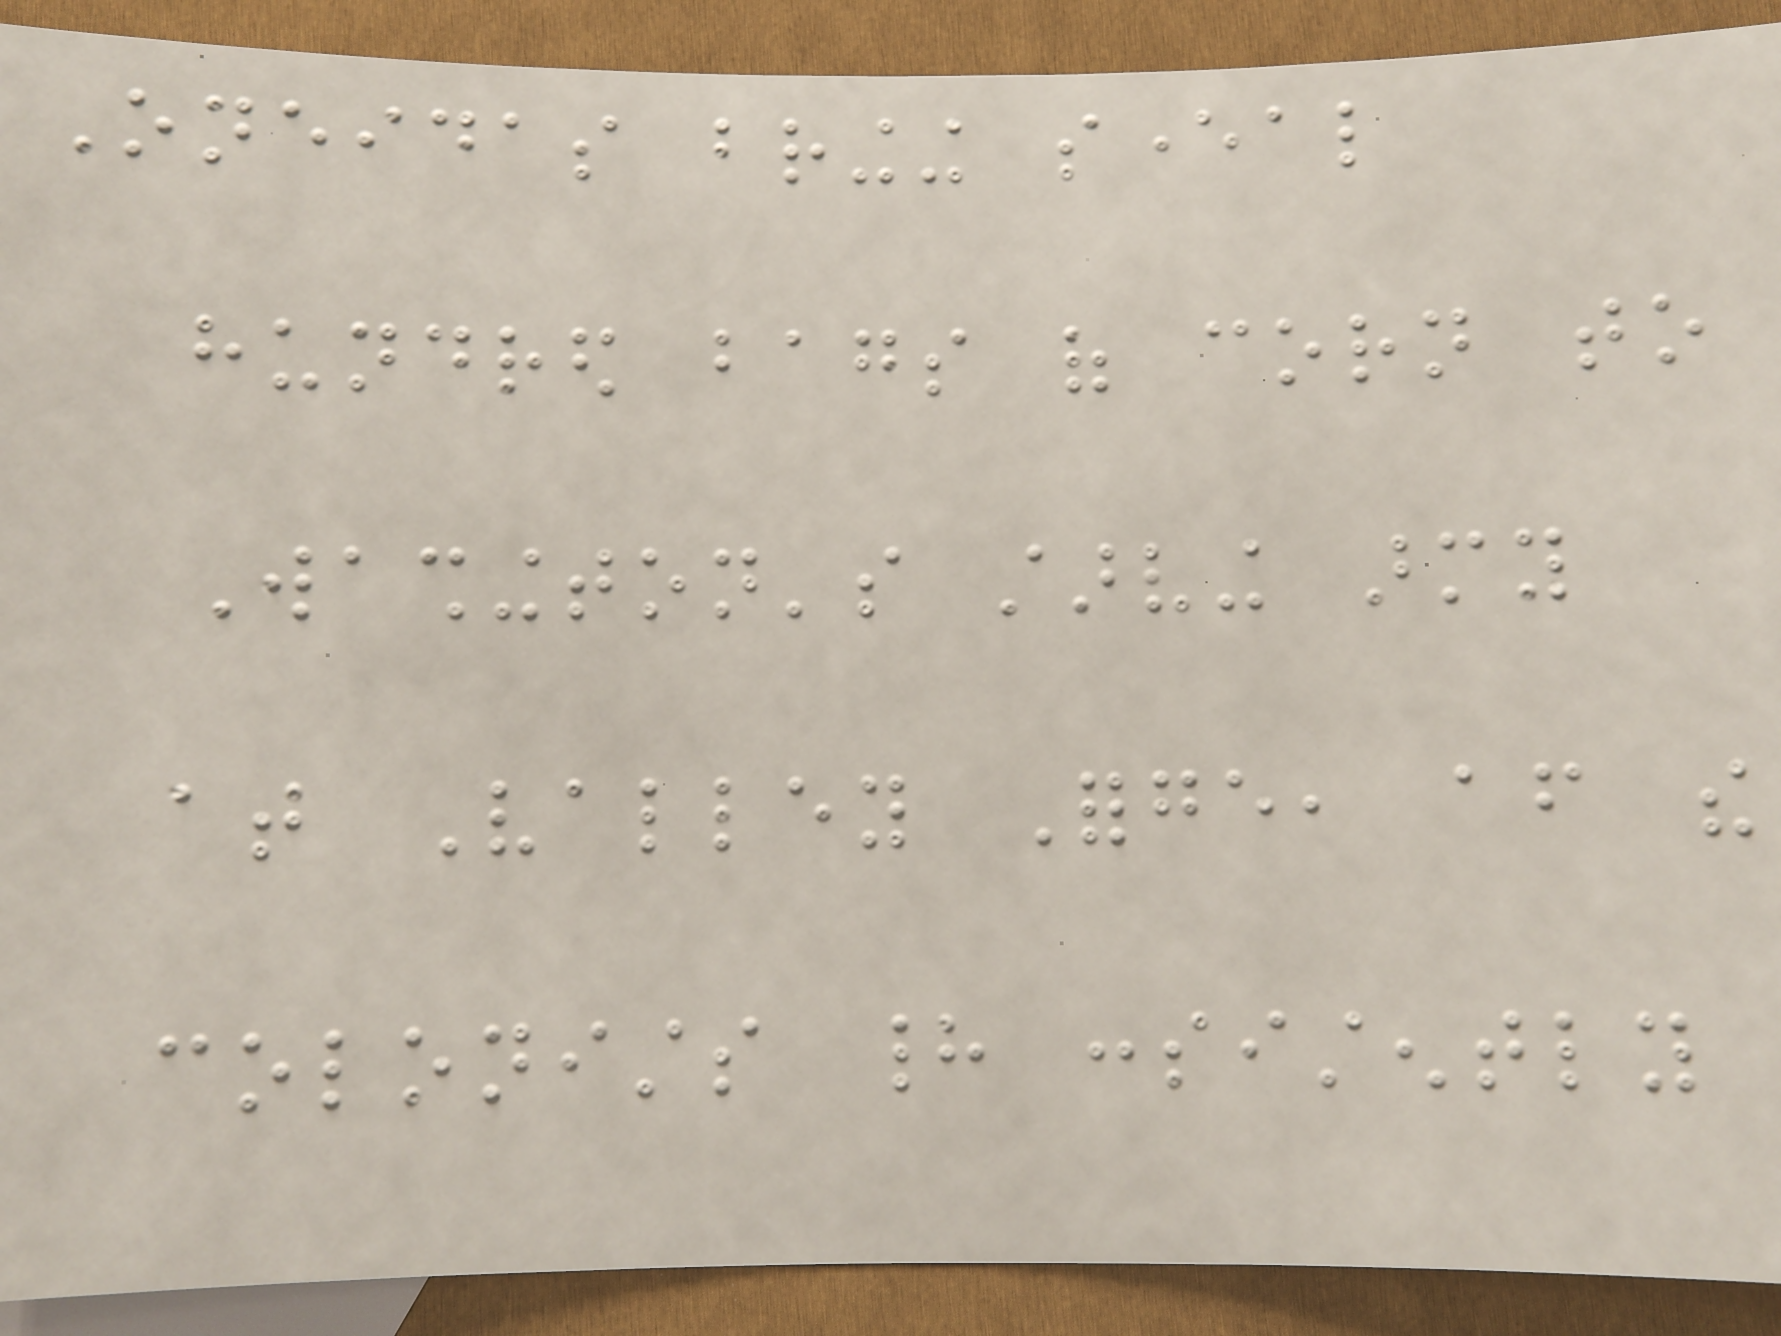Oneidas bringing several
hundred bags of corn to
Washington's starving army
at Valley Forge, after the
colonists had consistently
